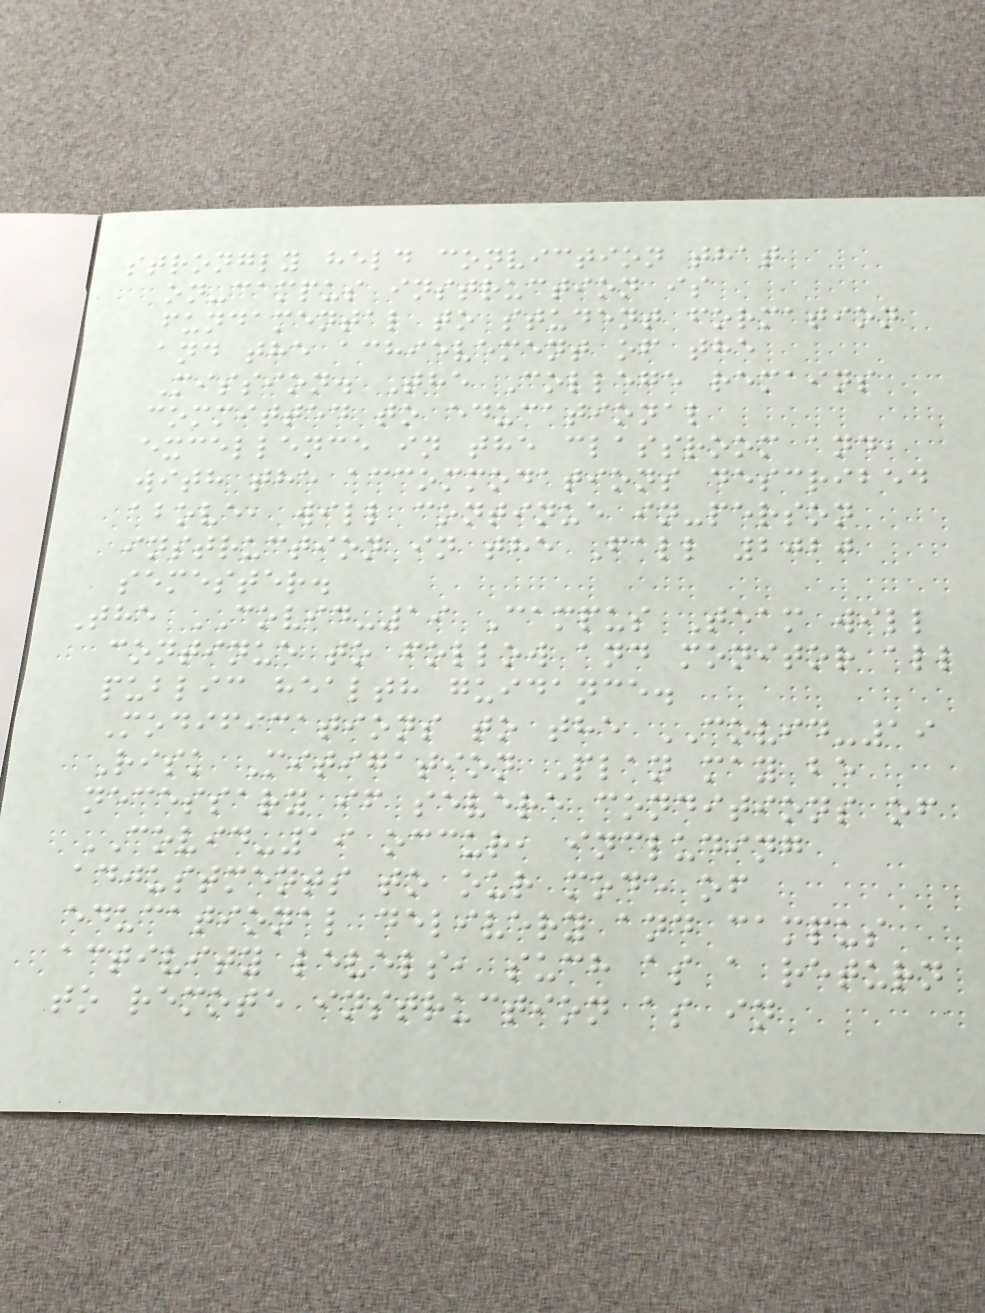strongly held conviction that
on-campus instruction is
fundamental to student formation
and the achievement of the
Mission. The College remains
committed to educational
excellence in the classroom and,
with the accommodations described
above, will continue in-person
instruction in the Fall 2020
semester.
The COVID-19 Campus Team will
continue to follow and monitor all
public health guidance.
Modifications to the COVID-19
Risk Mitigation Plan may be
necessary if severe conditions of
COVID-19 occur, including
adjustments to our mode of
educational delivery and campus
activity levels, such as a return
to remote instruction as in
